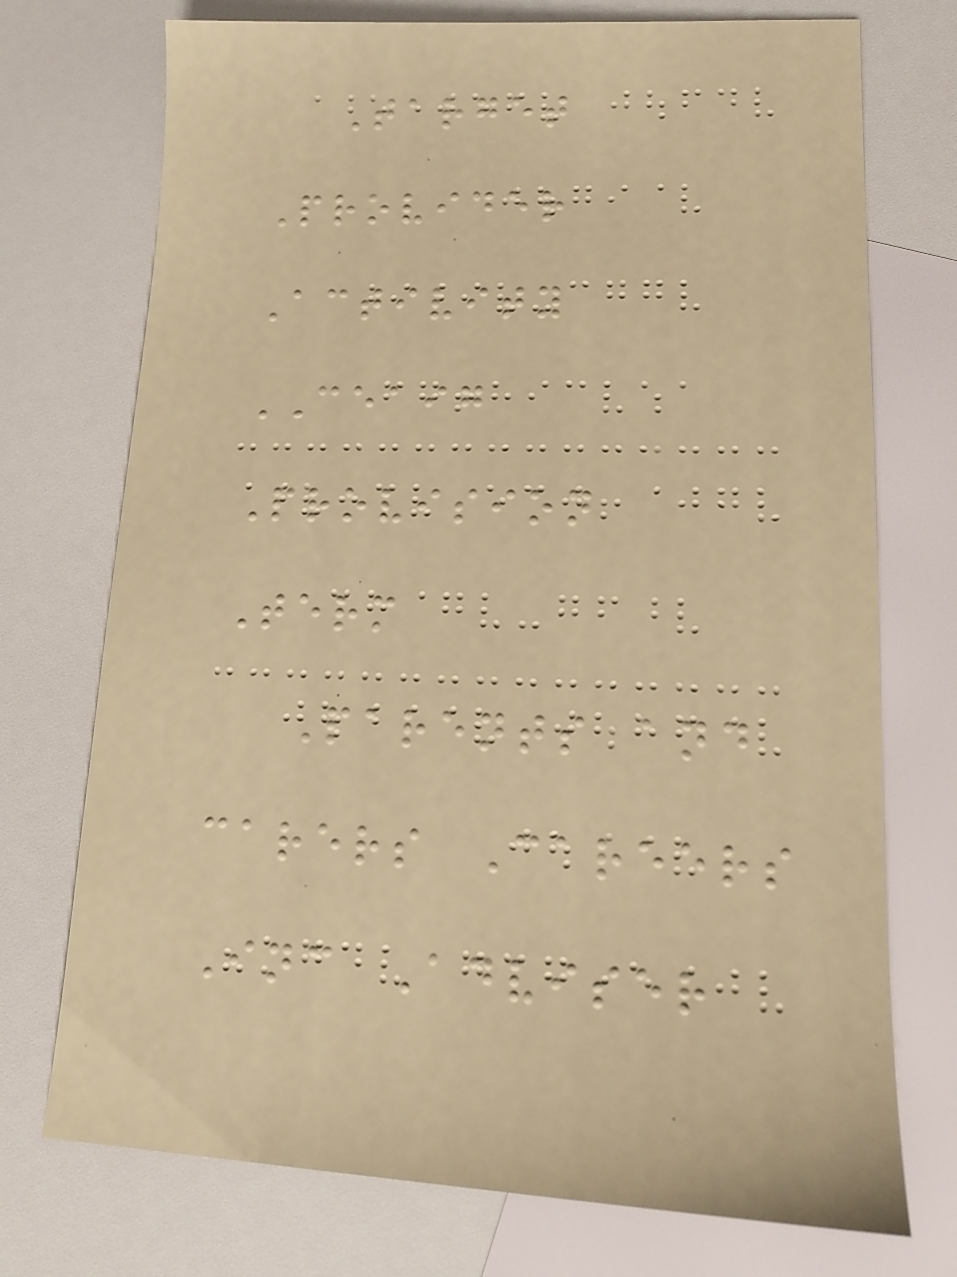Target
Provider
Activity
CEAIG
Provision
Term
Parents and
carers Careers
Inc Adviser
